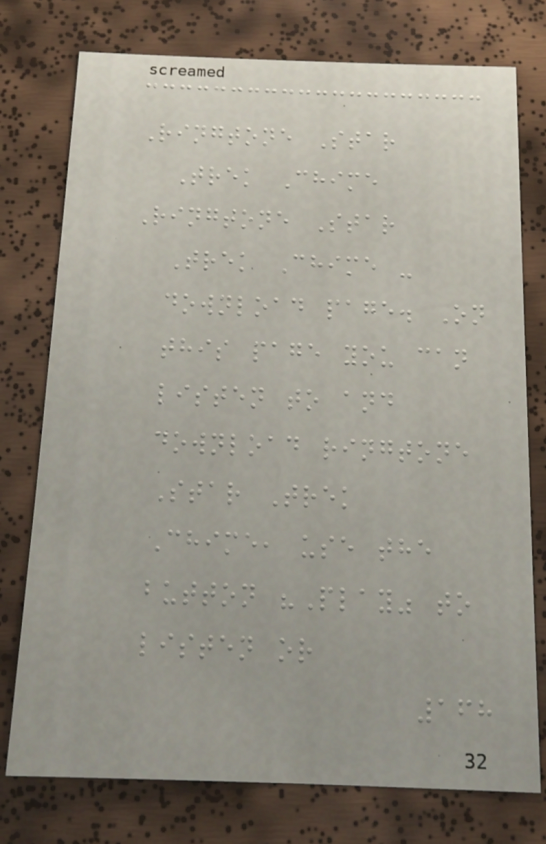Ringtone Star
Trek Chime
Ringtone Star
Trek Chime -
download page. On
this page you can
listen to and
download ringtone
Star Trek
Chime, use the
button "Play" to
listen or
168
